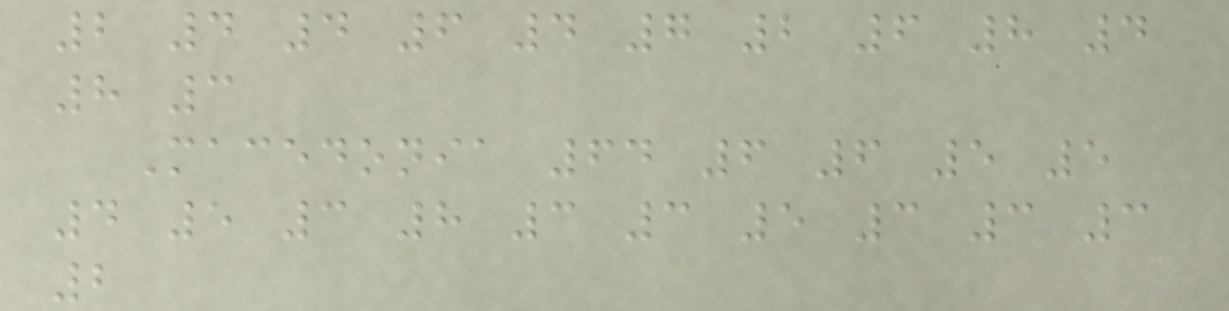2 4 4 6 4 7 2 6 8 4
8 3
Macedonia 64 6 6 5 5
4 5 3 8 3 3 5 3 3 3
2
